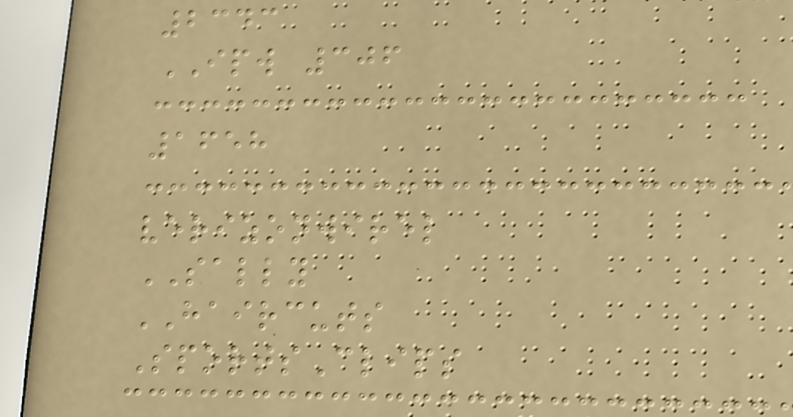2343
IPW 306
1658
verizonwirel
SALLY
HAIRCUTS
SportsClips
